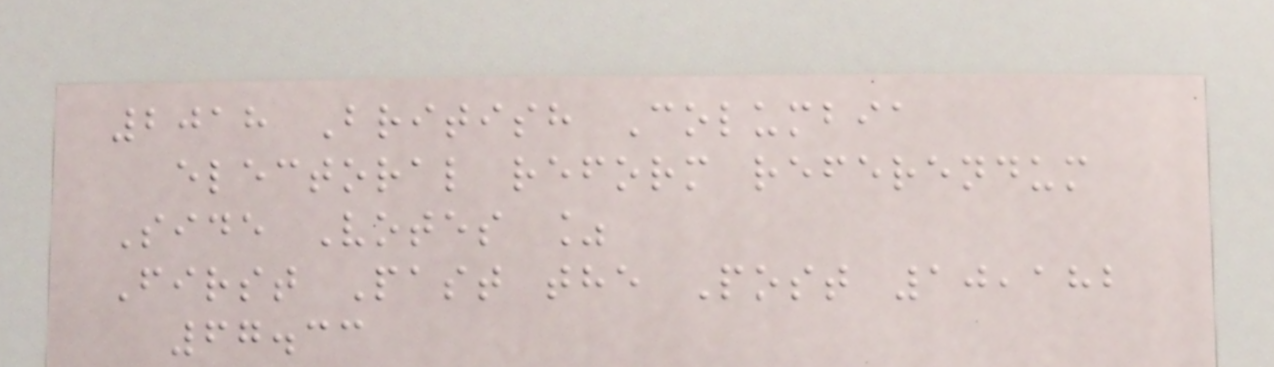2018 British Columbia
electoral reform referendum
Side Votes %
First Past the Post 10,182
67.33
